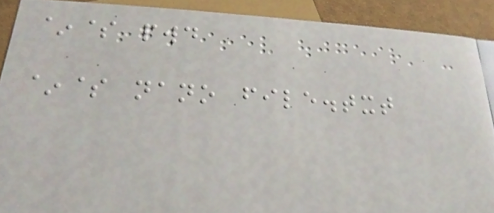~$ pwd
~$ nano file.txt
